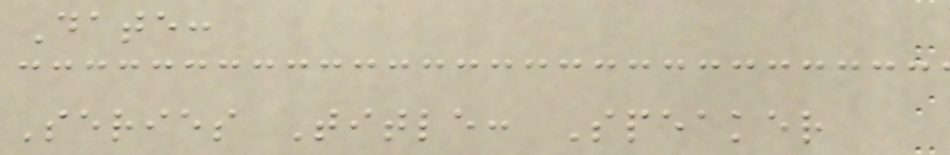Date:
Series Title: Speaker
